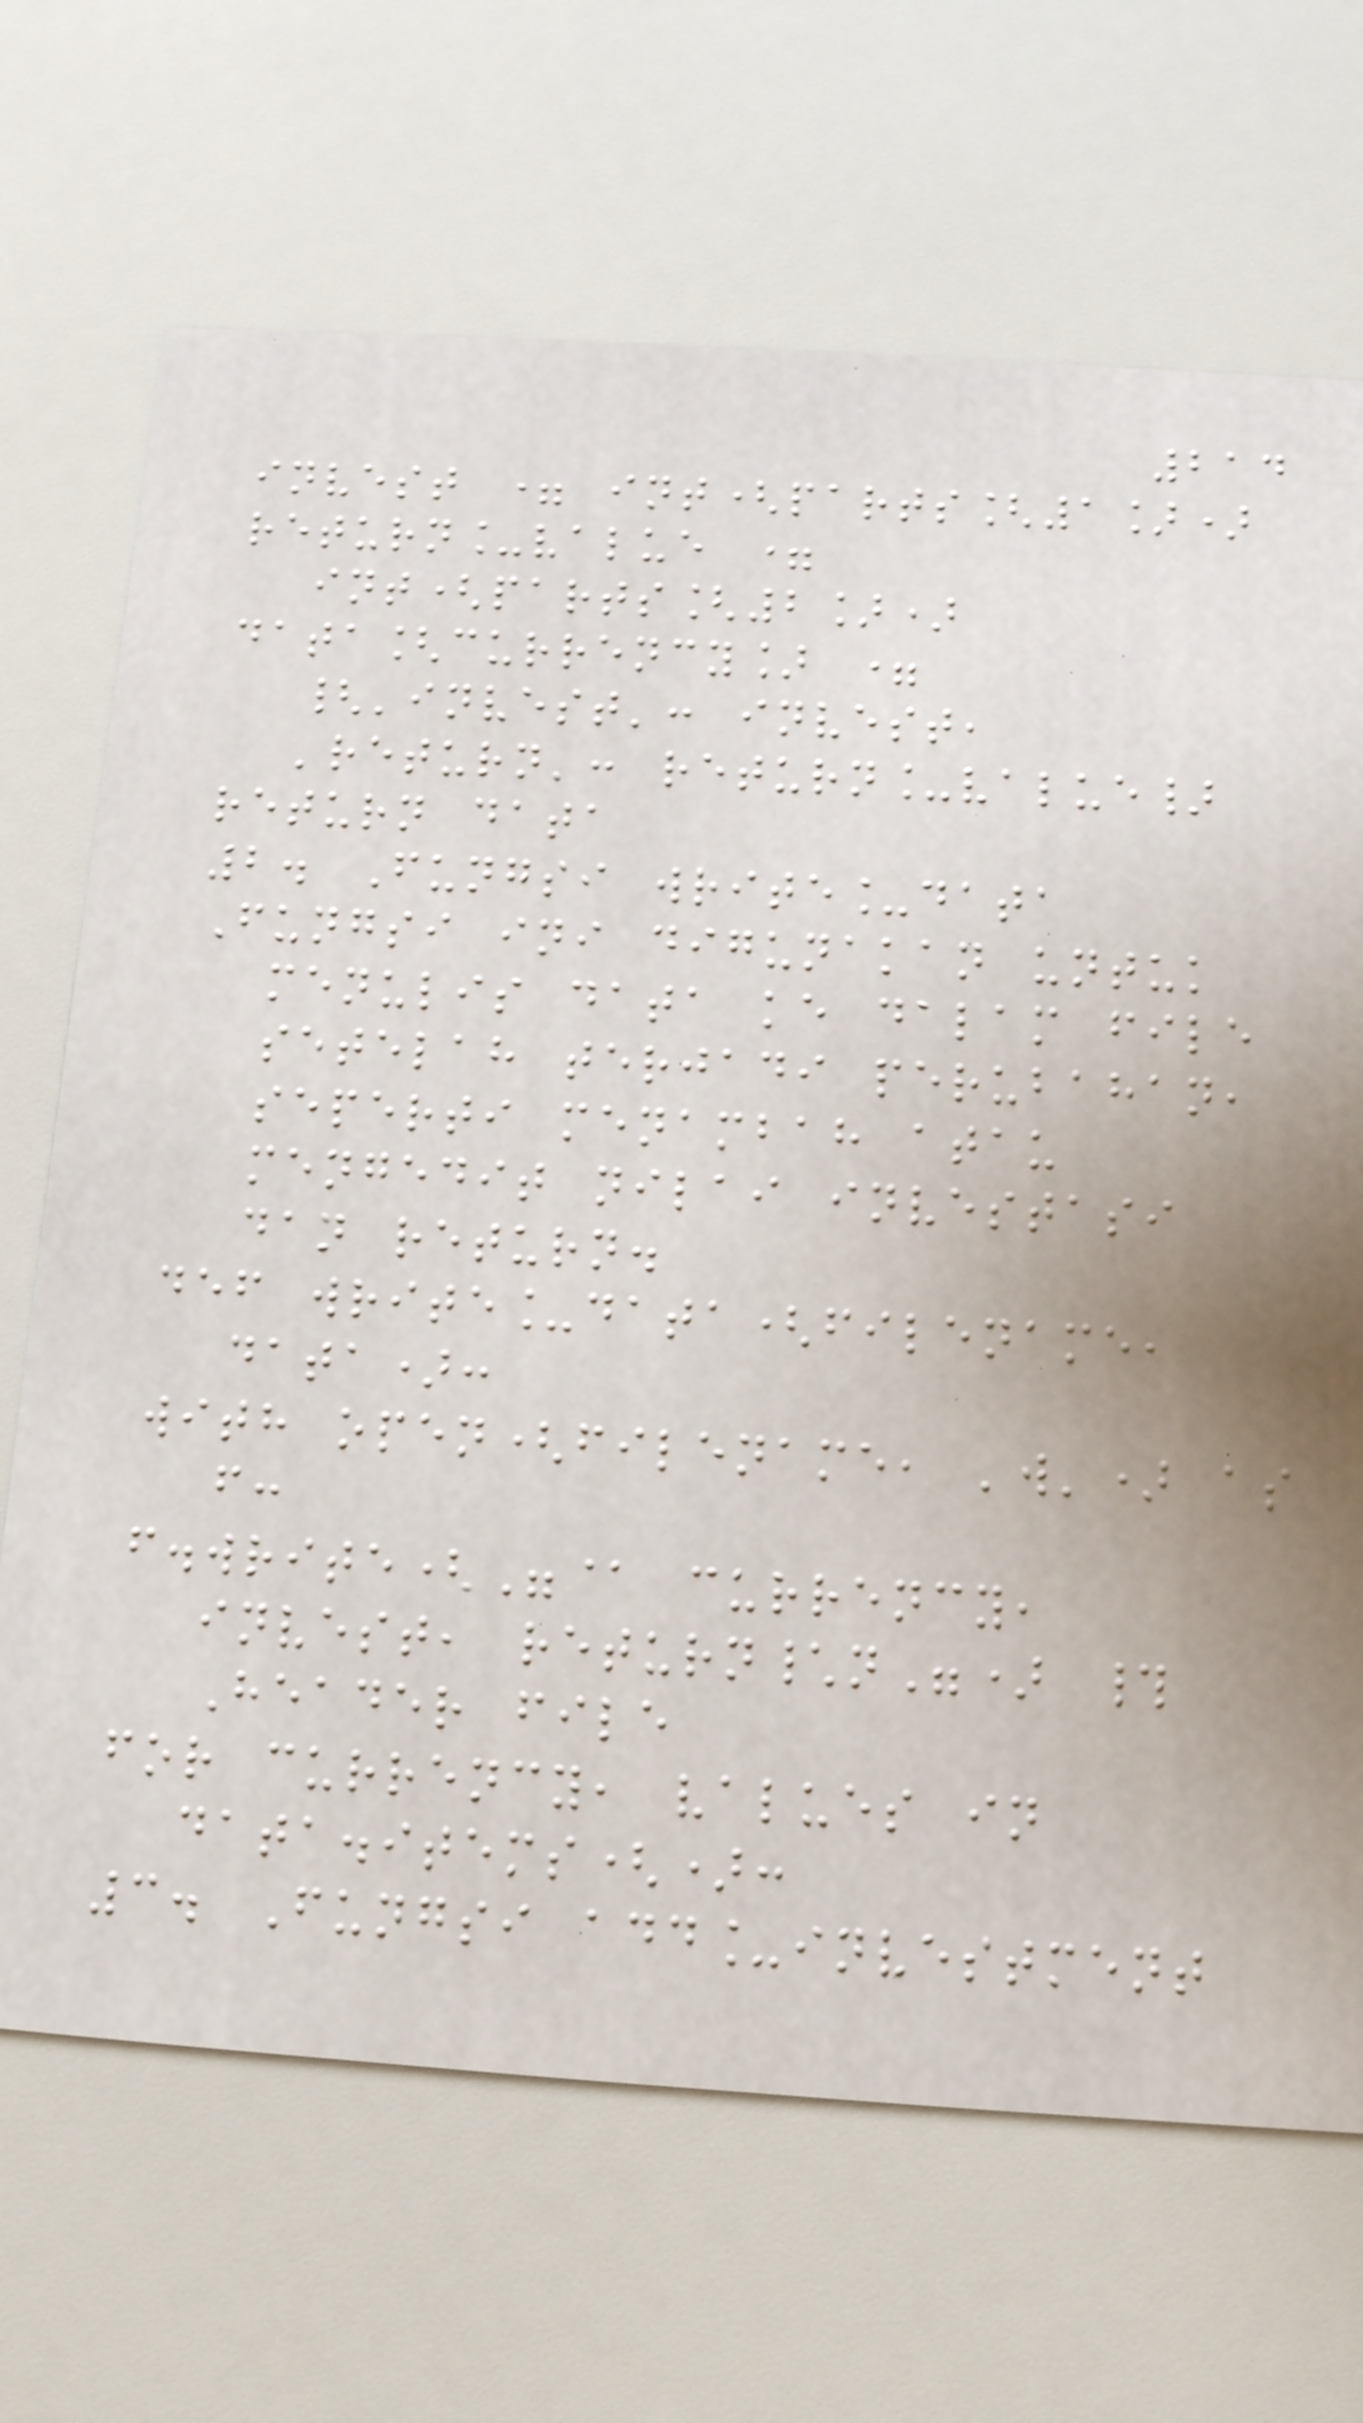214
invest = int(parts[1])
return_value =
int(parts[2])
data[currency] =
{'invest': invest,
'return': return_value}
return data
2. Fungsi write_data
Fungsi ini digunakan untuk
menulis data ke dalam file
setelah terjadi perubahan,
seperti menambah atau
mengedit nilai investasi
dan return.
def write_data(filename,
data):
with open(filename, 'w') as
f:
f.write("@ currency,
invest, return\n") #
Header file
for currency, values in
data.items():
3. Fungsi add_investment
